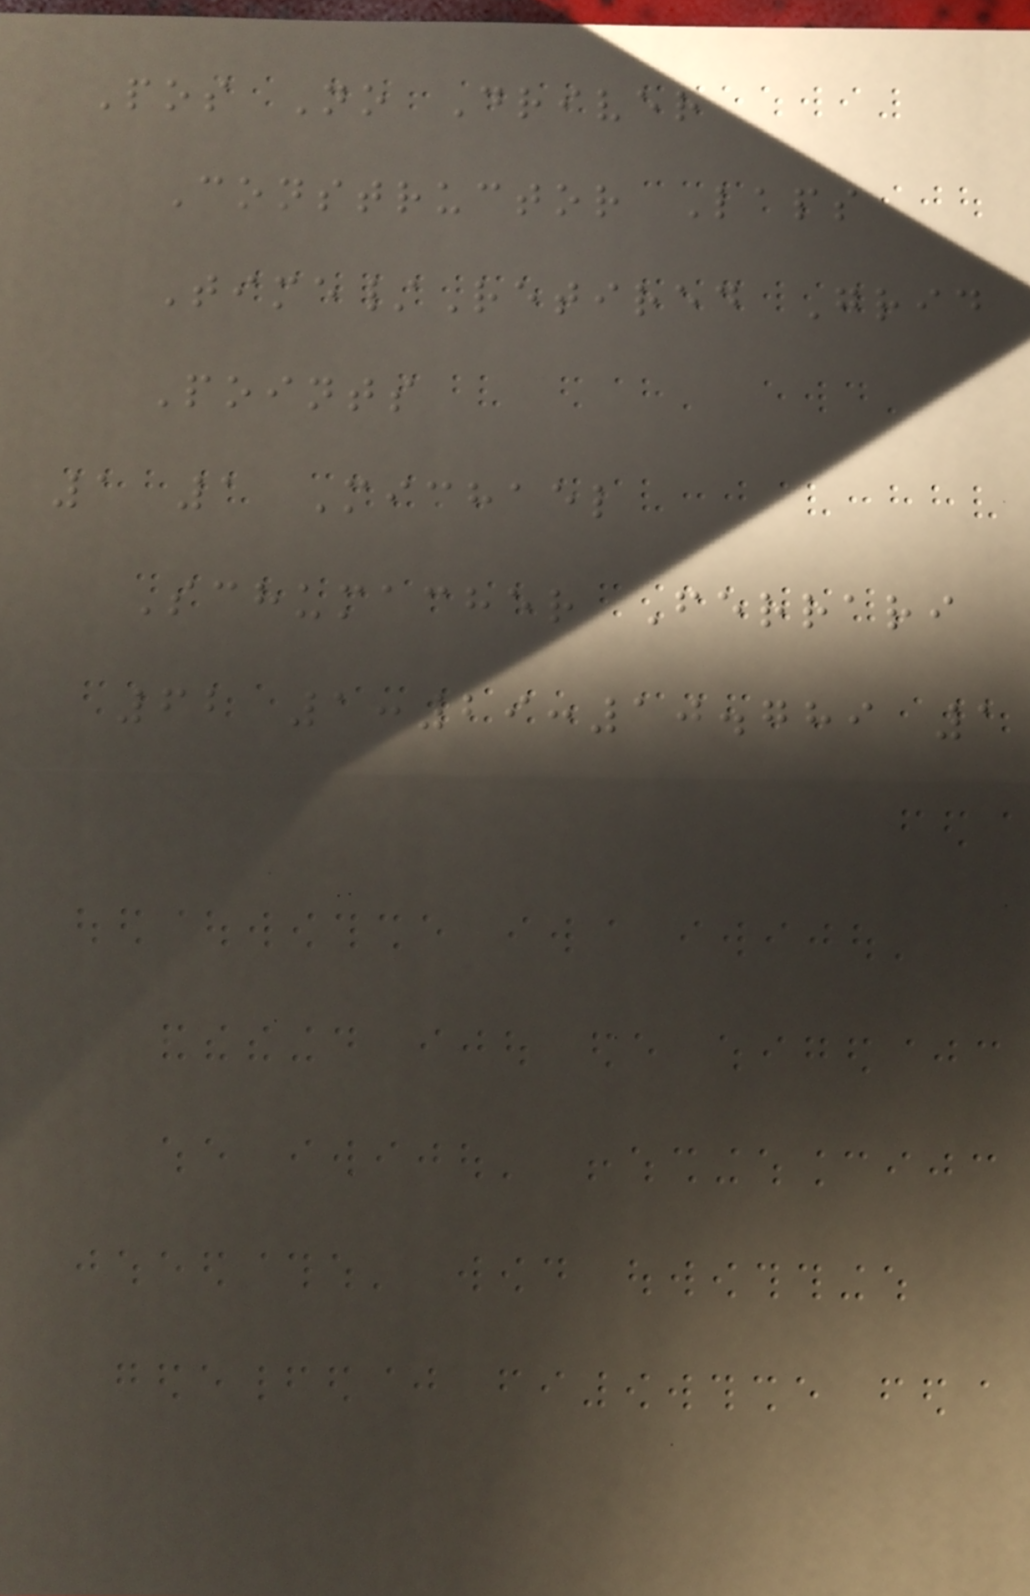Pos No Driver
Constructor Laps
Time/Retired Grid
Points
1 1 Michael
Schumacher Ferrari
62 1:29:10.789 1
